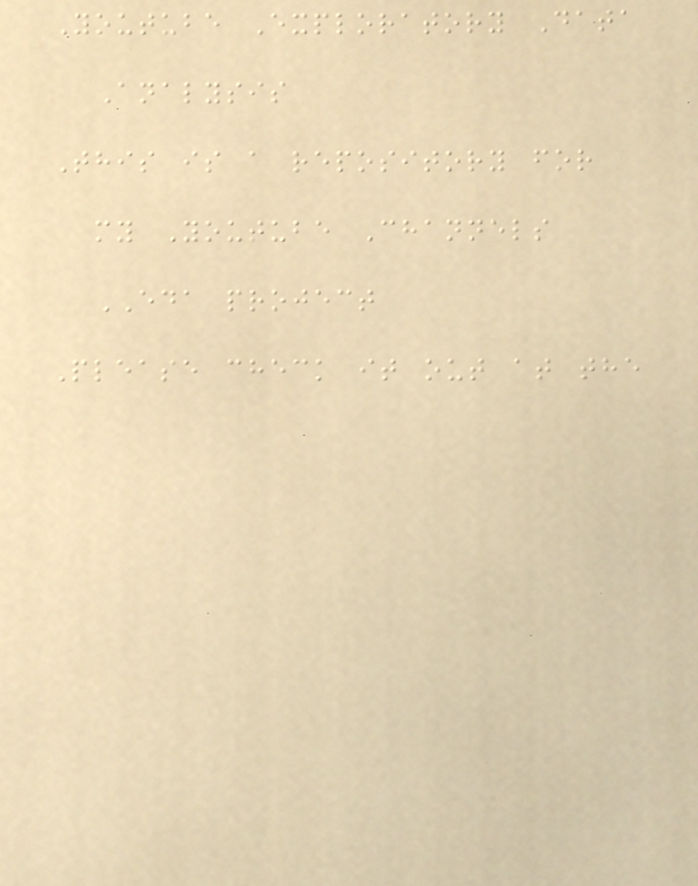Youtube Exploratory Data
Analysis
This is a repository for
my Youtube Channels
EDA project
Please check it out at the
